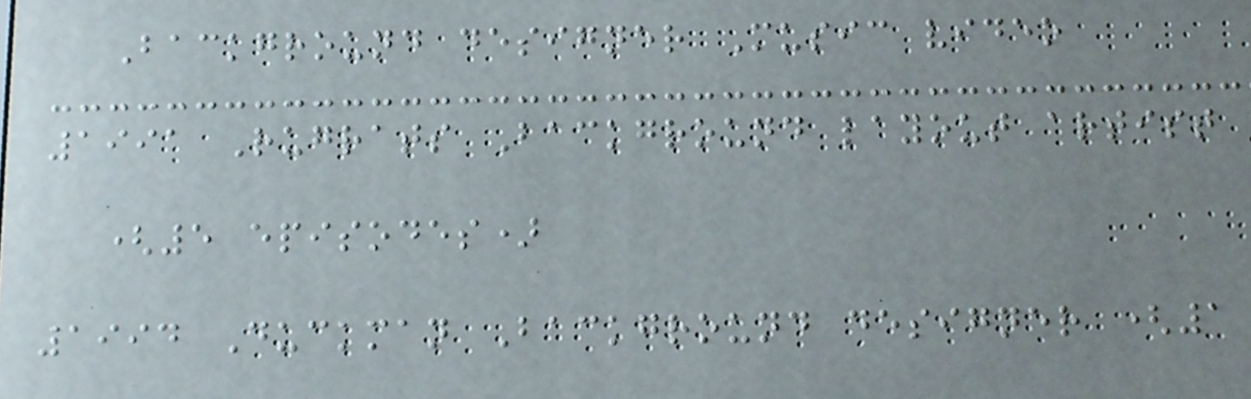Background designer Music video
1991 Rugrats Background layout artist
(5 episodes)
1994 Duckman Background designer (1
